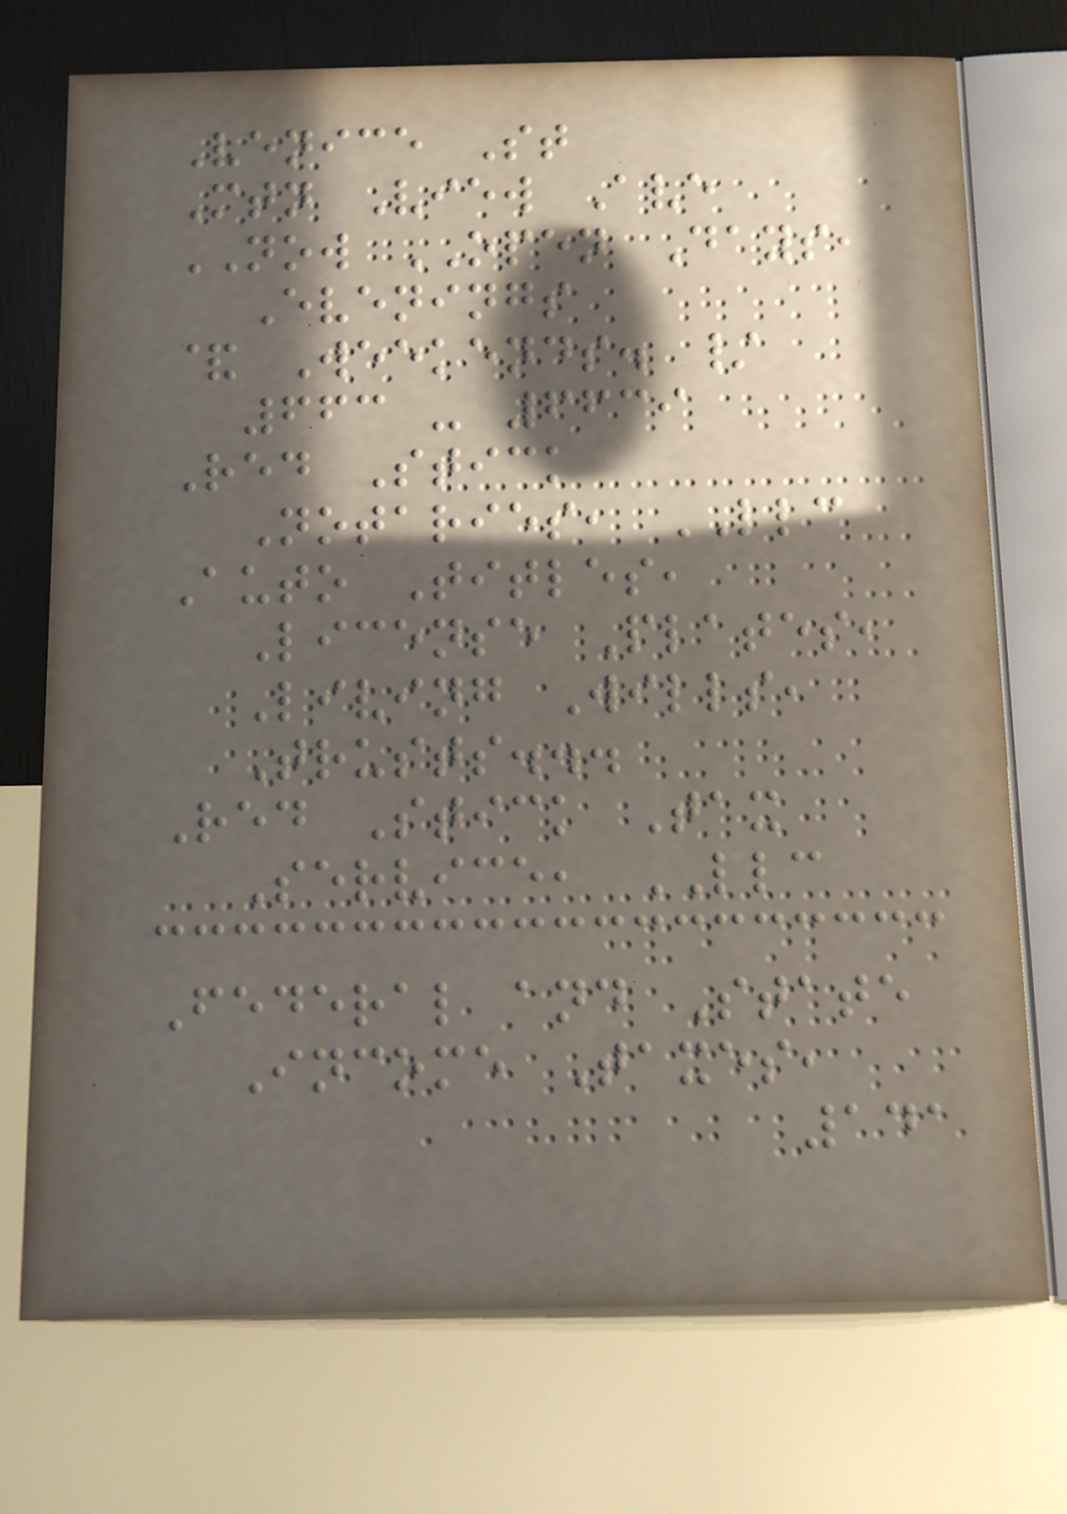Venice St
Mtn View Ave
NOW OPEN Days,
Evenings
& Weekends. /
663 - 6639
Red Stick
Notaries, LLC
Auto Titles,
License Plates,
Living Wills,
Trusts...
Red Stick Tax
Service, LLC
Federal and State
Income Taxes,
141
